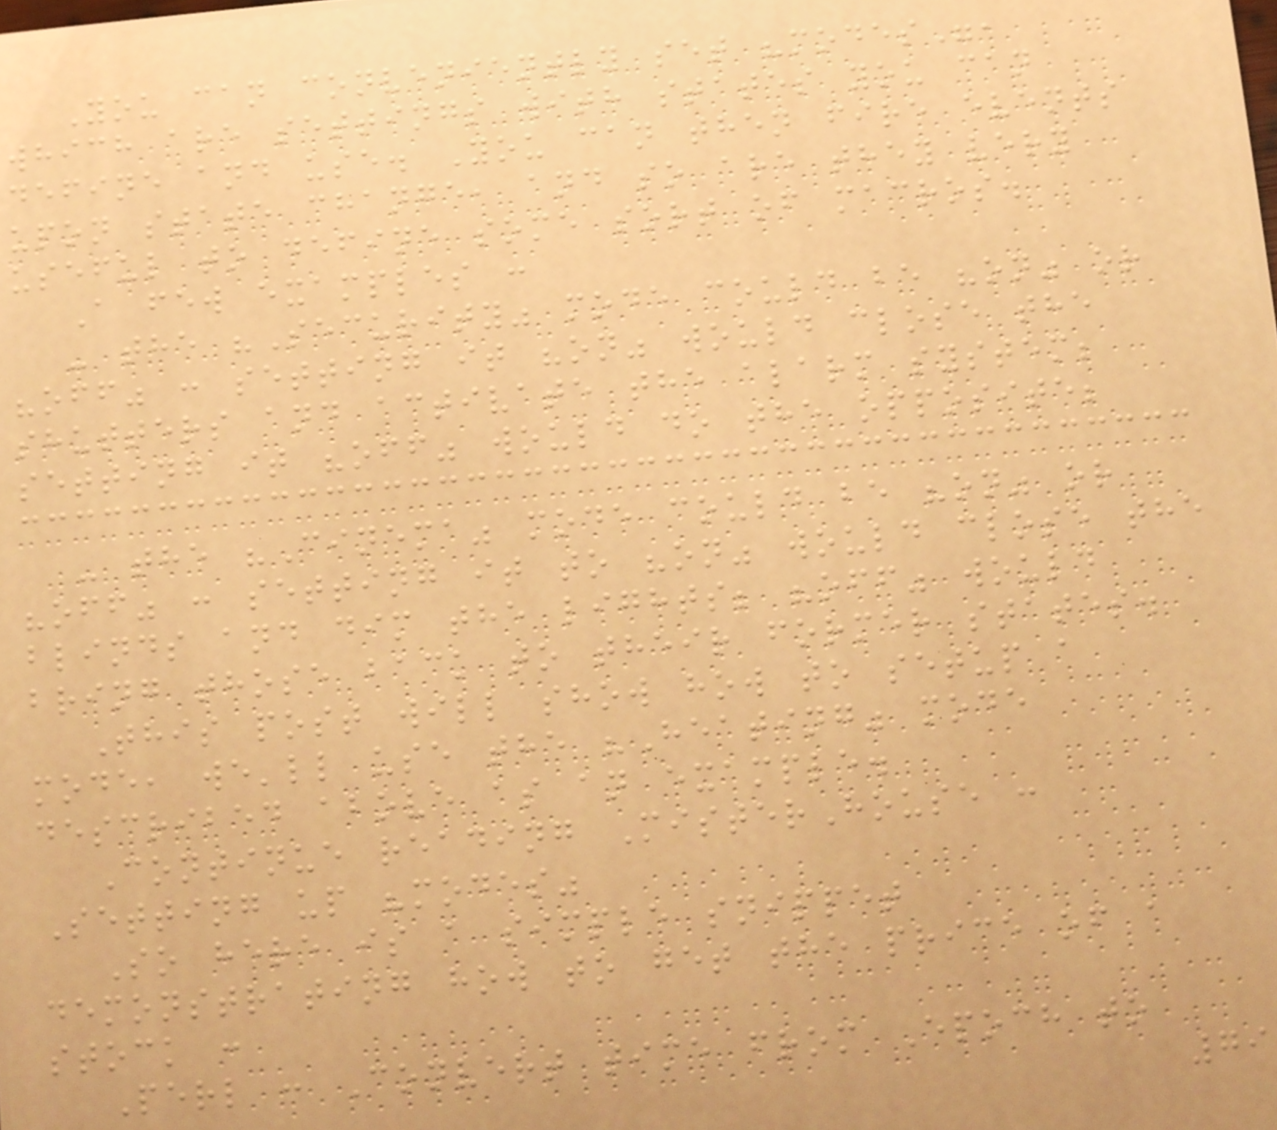You can conveniently set "modes",
which are settings with states you can
define and use. You can then fire events
upon state change, and so are they very
useful to define some sort of macros.
A few examples :
- the "Security" mode could be "on" or
"off" : setting it "on" would close the
shutters and activate the alarm system;
setting it "off" would do the opposite;
- the "Cinema" mode could be "on" or
"off" : setting it to "on" would close the
blinds and dim the lights; "off" would
bring those back to their former states.
This post will show how to setup a
mode, we'll use the "Heating" mode
described above as an example.
Continue reading MisterHouse :
Setting up "modes"
So here is a simple snippet
demonstrating how to get the price of a
stock :
Perl : Convert time from Epoch to
79
